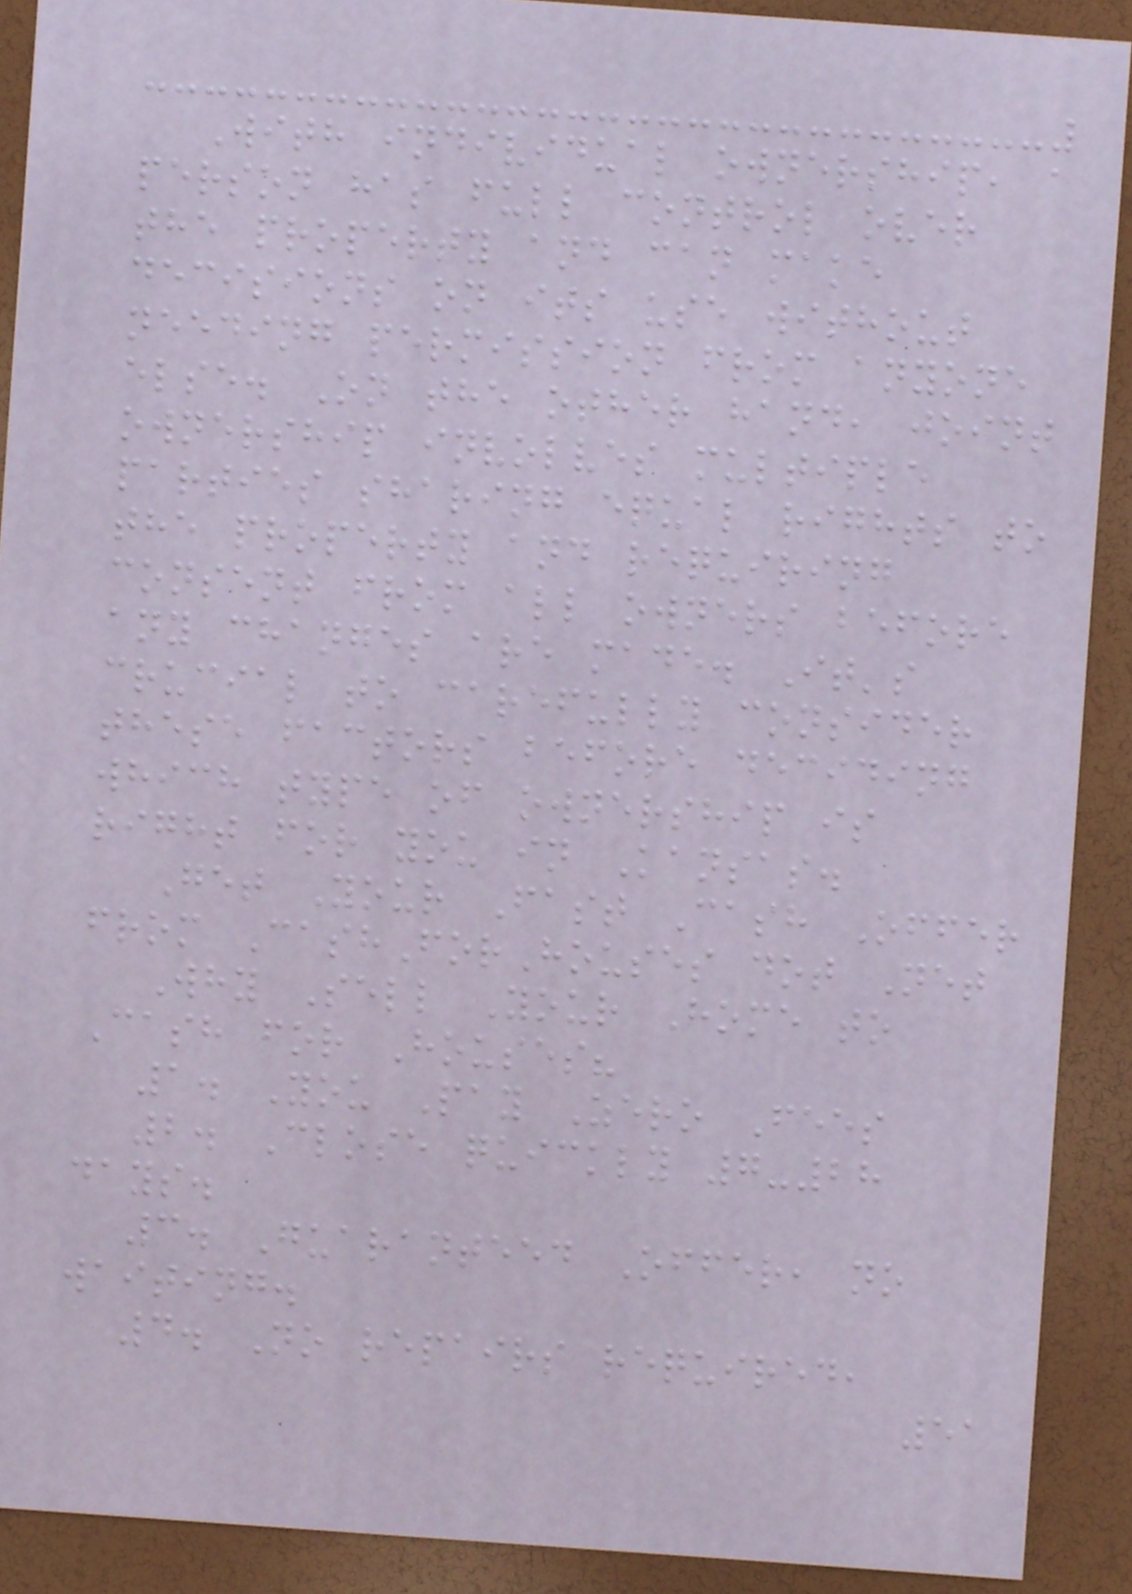With individual ownership, a
person has full control over
the property and can make
decisions on its use without
needing permission from anyone
else. On the other hand, joint
ownership involves multiple
parties sharing equal rights to
the property and requiring
consent from all owners before
any changes are made. It's
crucial to carefully consider
these factors before deciding
which type of ownership is
right for you in Kansas.
Get Your Fast Cash Offer
from CashForHouses dot Net
Why Sell Your Home to
Cash for Houses?
1. You Pay Zero Fees
2. Close quickly 7-28
days.
3. Guaranteed Offer, no
waiting.
4. No repairs required,
51
